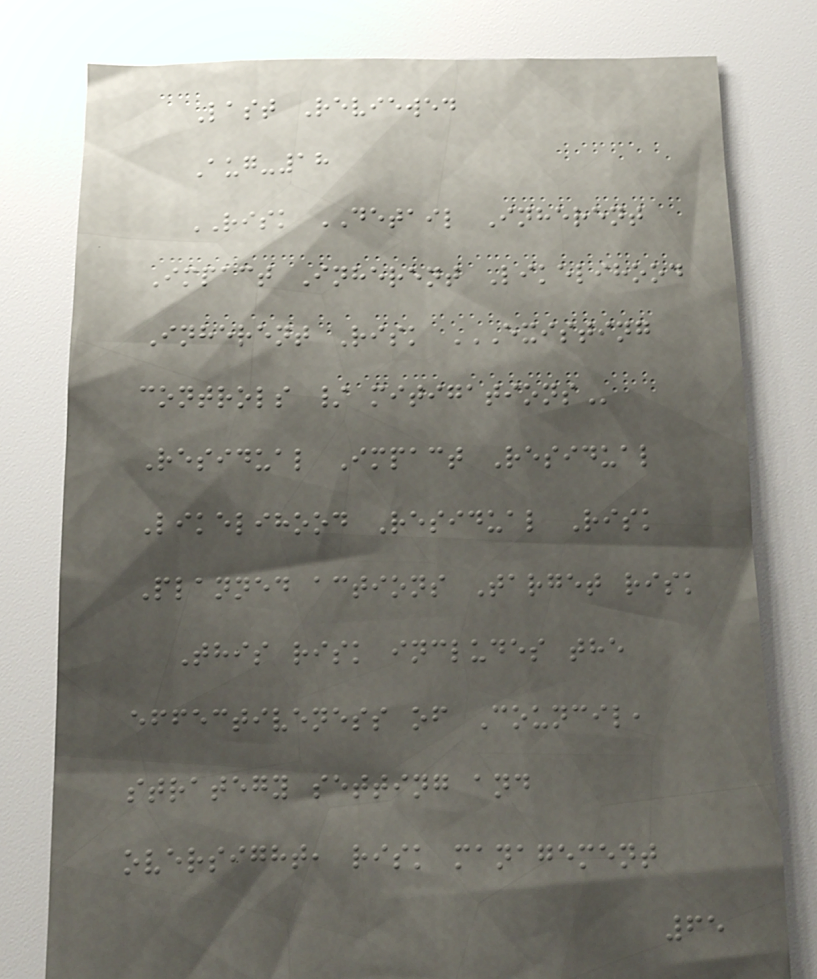Last Reviewed
Aug-18
RISK DETAIL Inherent
Impact Inherent Likelihood
Inherent Risk EXISTING
CONTROLS / MITIGATIONS
Residual Impact Residual
Likelihood Residual Risk
Planned actions Target risk
This risk includes the
effectiveness of Council,
strategy setting and
oversight, risk management
65
